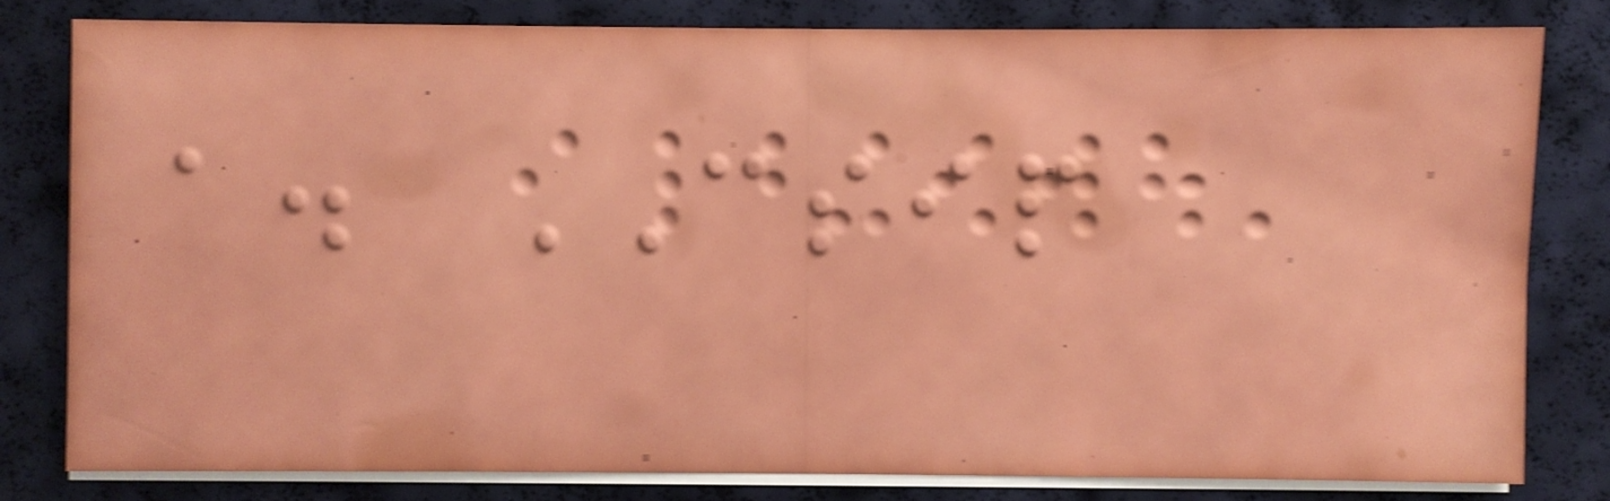a. CSIP
